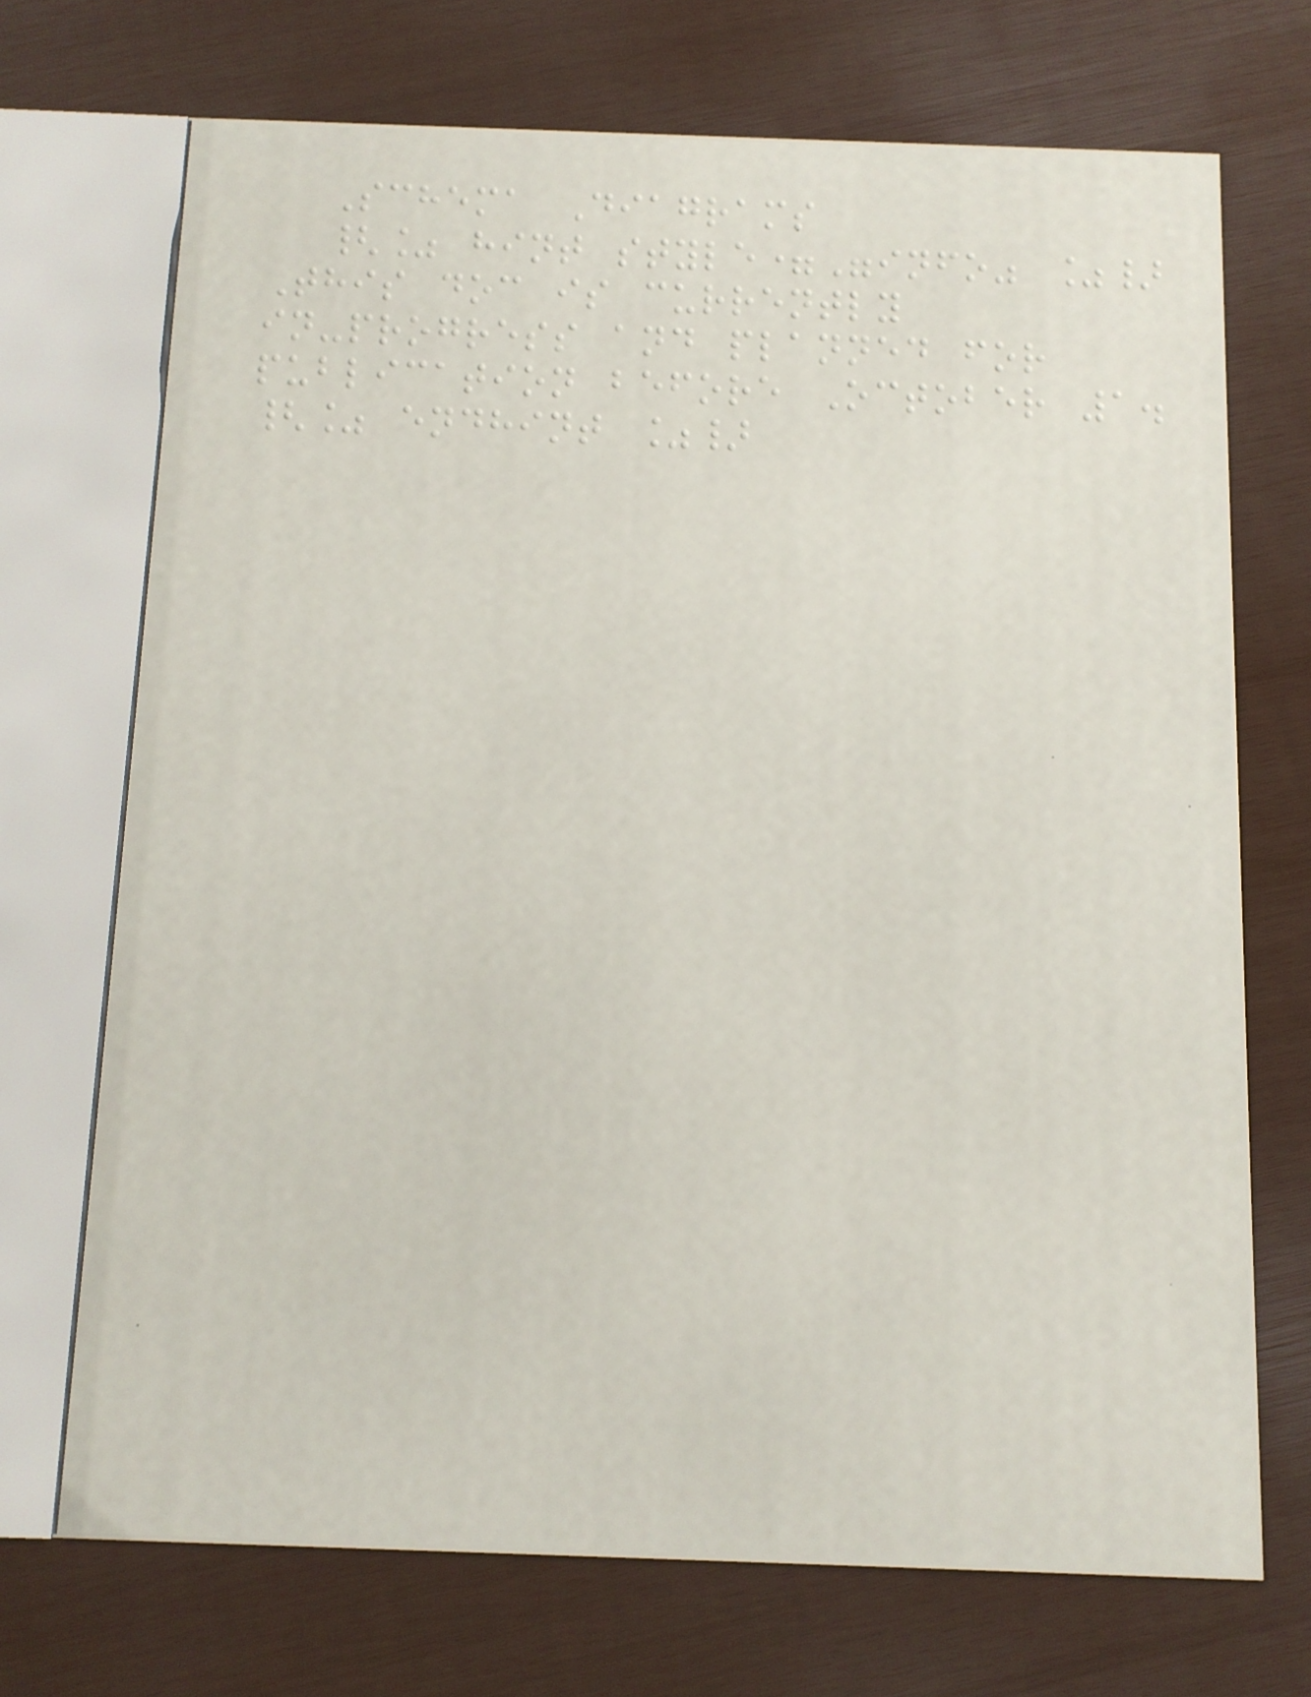Schema Diagrams
{% hint style="info" %}
This doc is currently
in-progress and planned for
publication before October 1.
{% endhint %}
